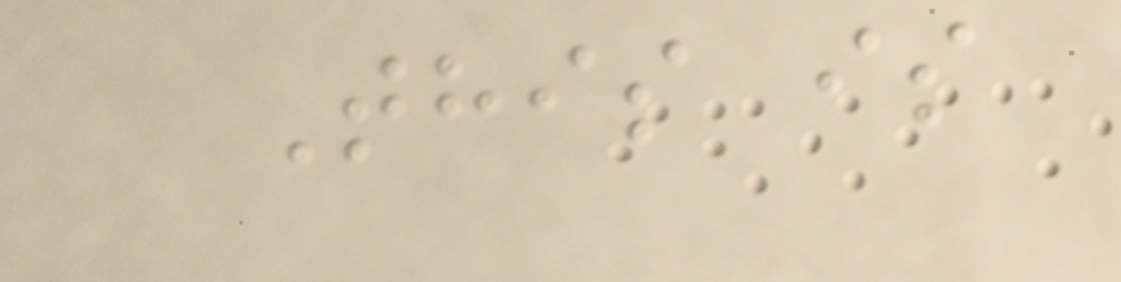This is
